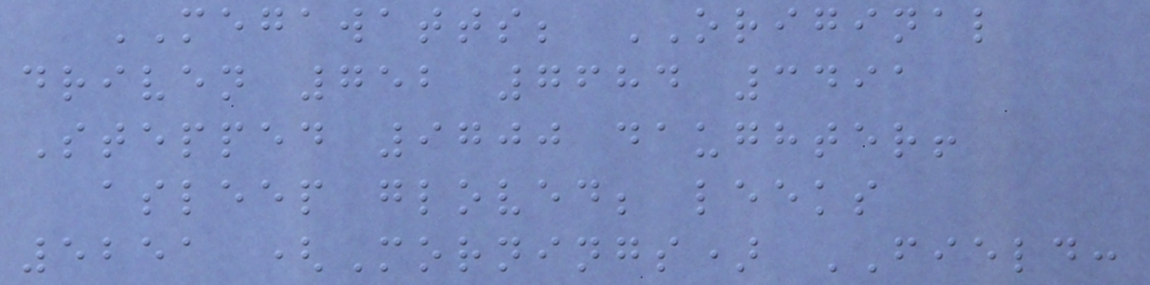MEGAWATTS; ORIGINAL
driven 752 7684 3491
Stepped 9700 daughter!
asleep gloved; leeks
5251 (Mornings) FIELD:
